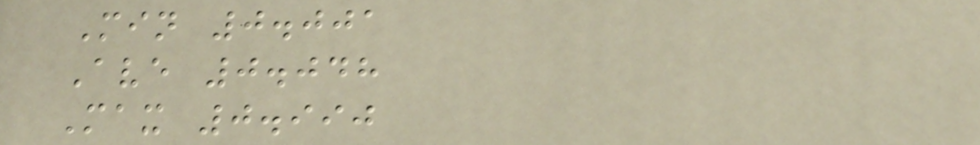Min 0.001
Ave 0.048
Max 0.990
